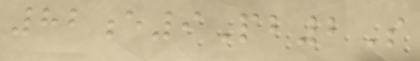82e9Pb2S
